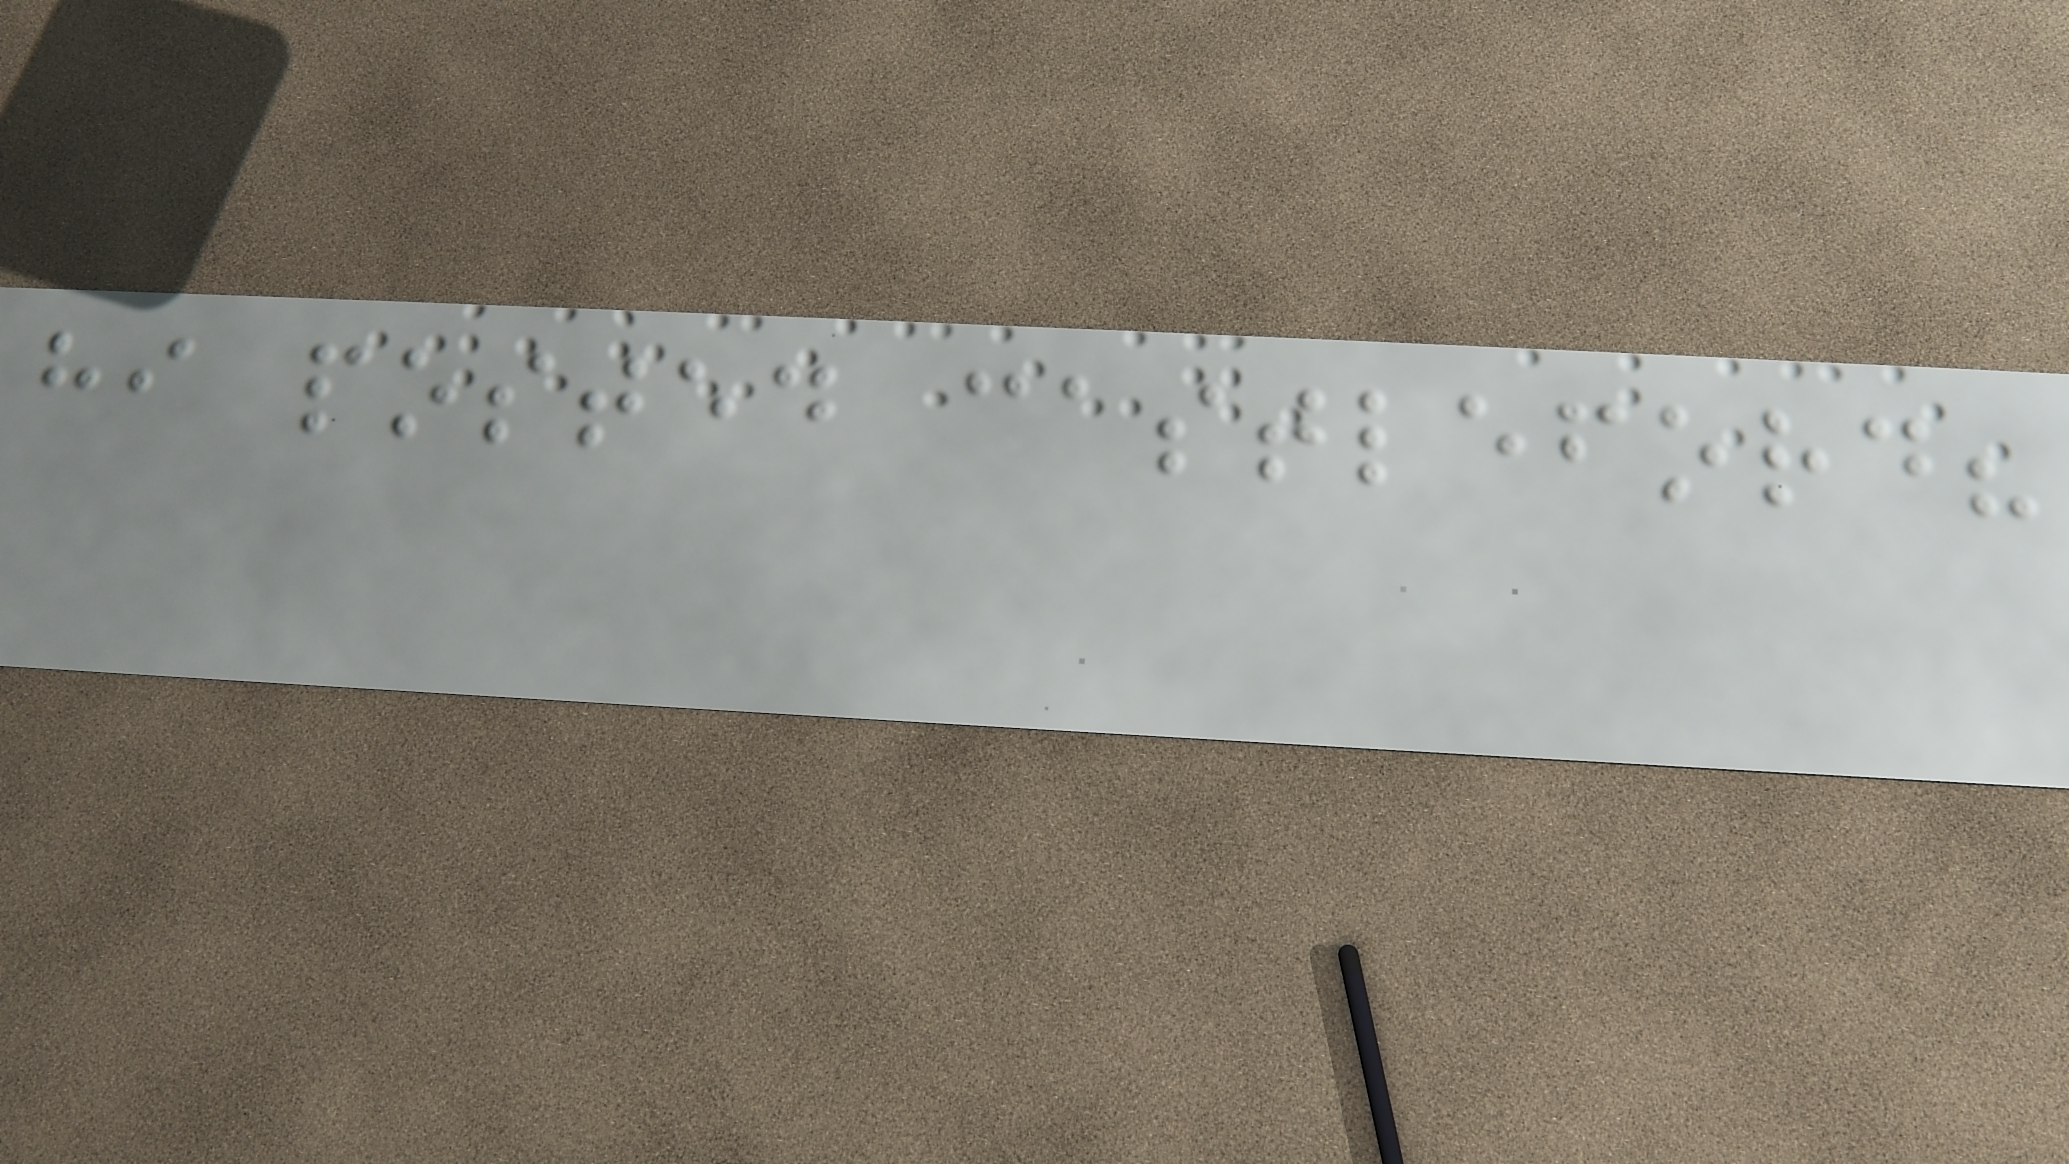hi posted castleford?
